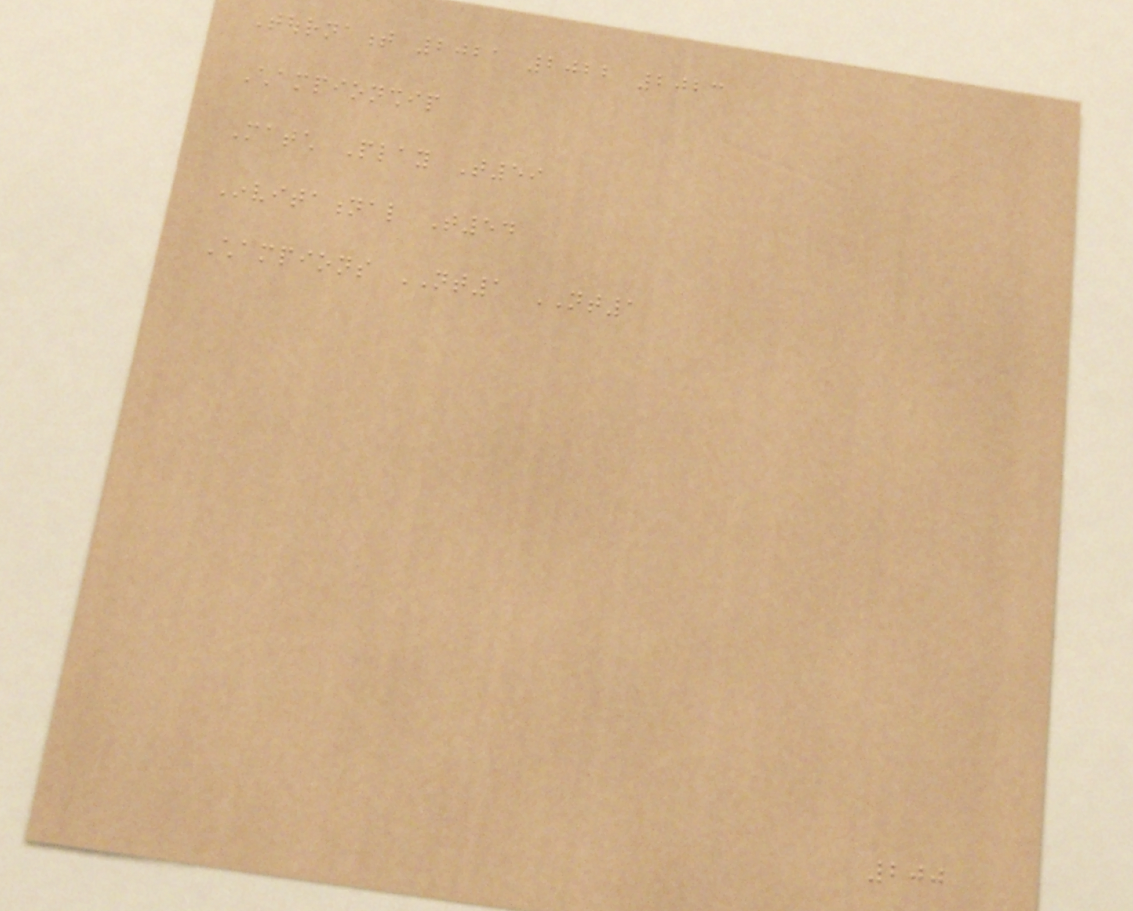Tournament 2021 2022 2023
Championship
Match Play T59
Invitational T54
Champions NT1 NT1
200
